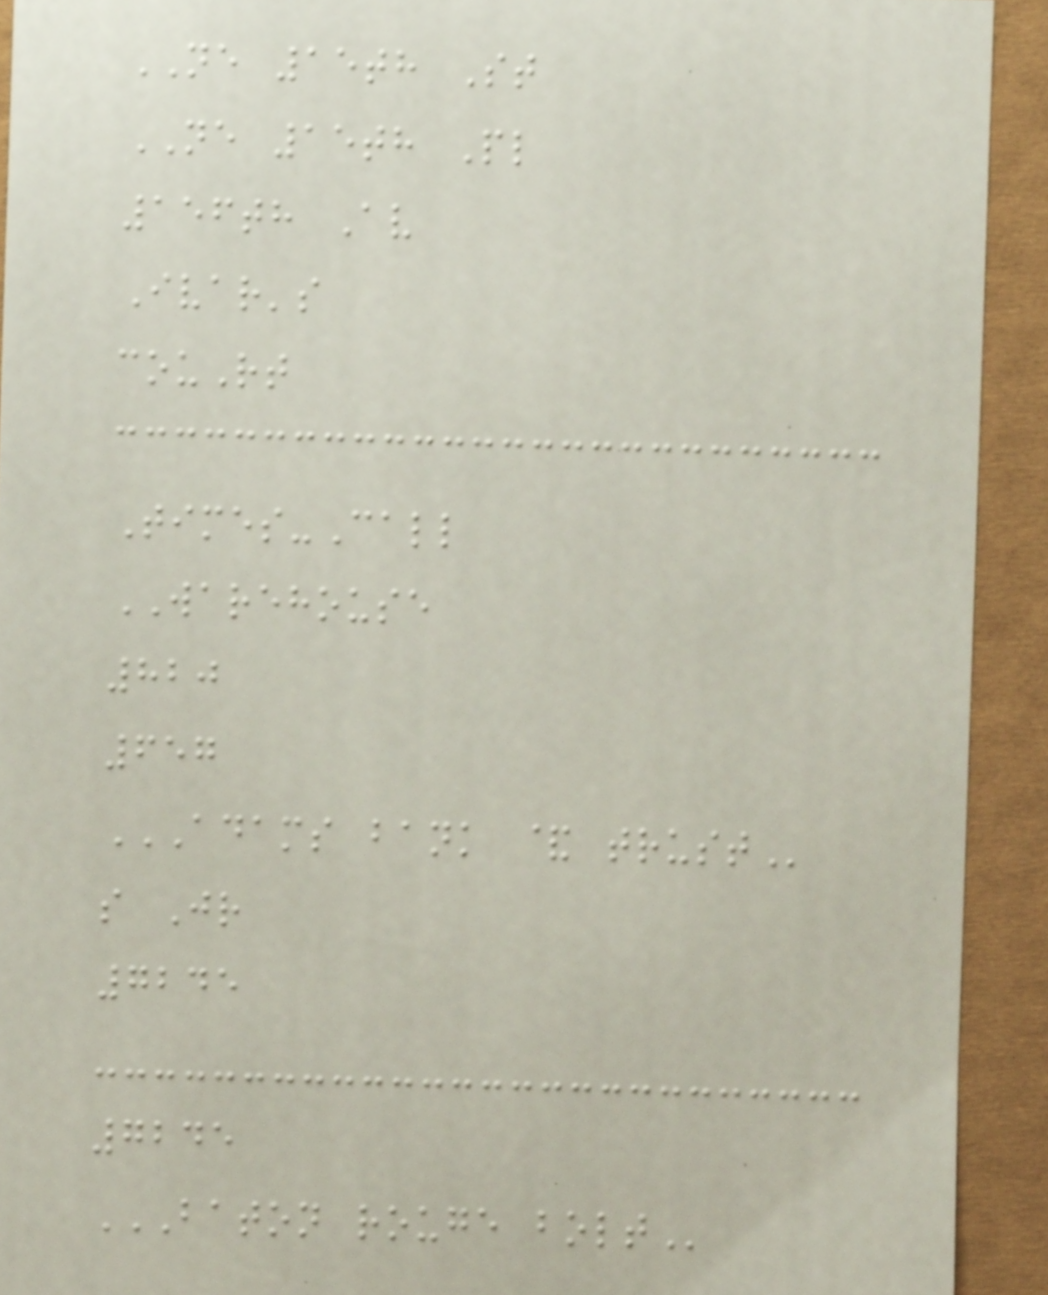NE 15th St
NE 15th Pl
156th Av
Ivar's
couRt
Times-Call
WAREHOUSE
820
657
ADAMS BANK & TRUST
s Jr
7245
7245
BATON ROUGE BOLT
